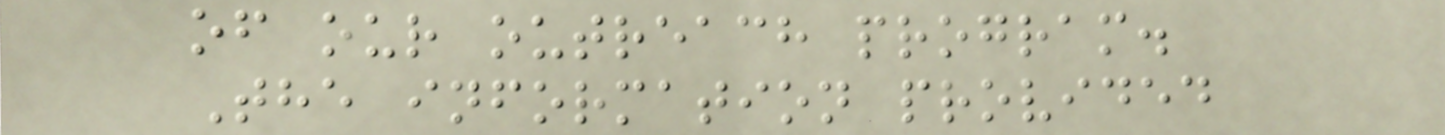of our outreach program.
The information provided
